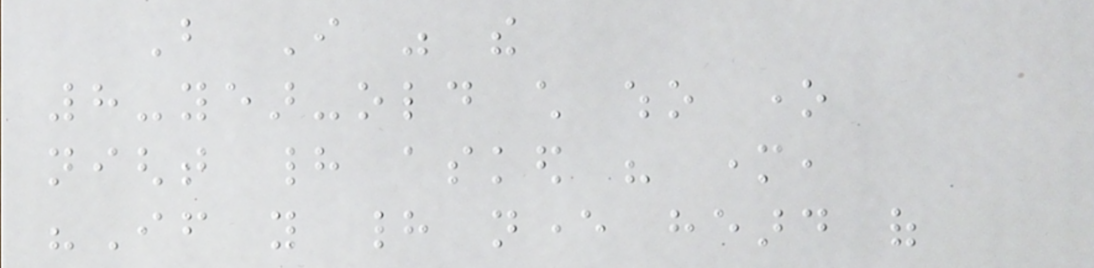But I was the
8-year-old child who one
night had asked his mother,
"If you had never heard of
